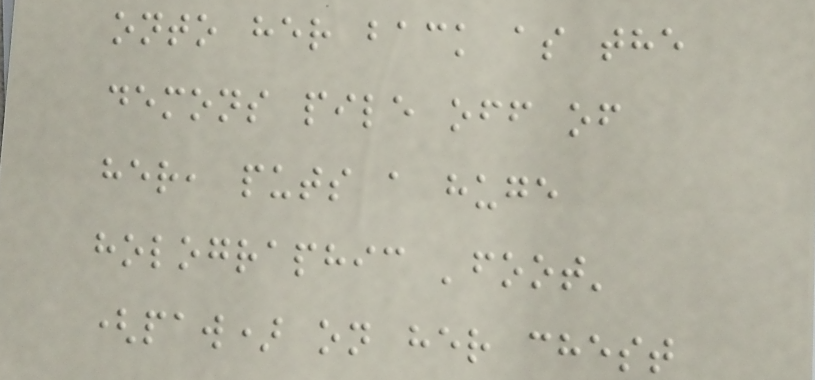onto her back as the
demons pile off of
her, puts a huge
holographic 'foot'
(paw) on her chest
